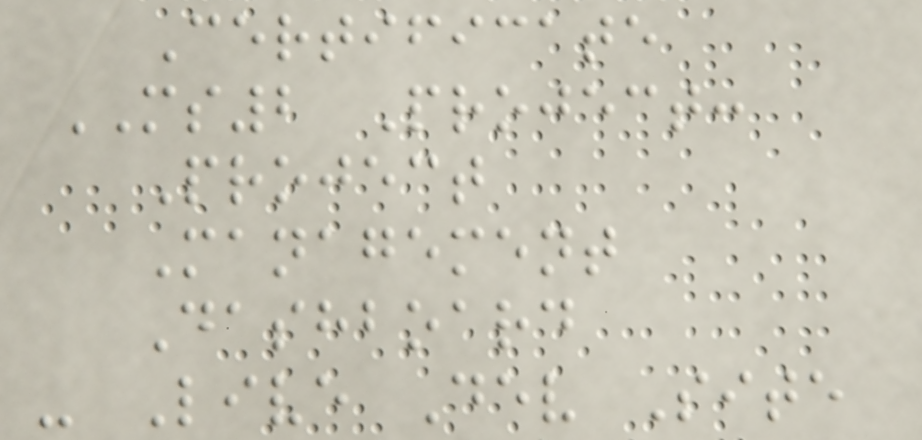Certificate
MS2 Project:
Project
Management
Dashboard
- Live Dev Site
